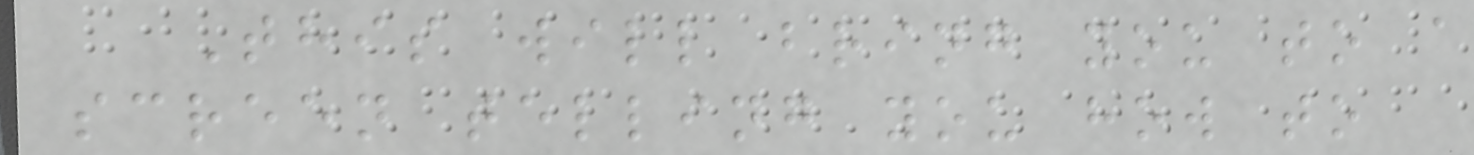This will bring you to a
screen telling you how to
